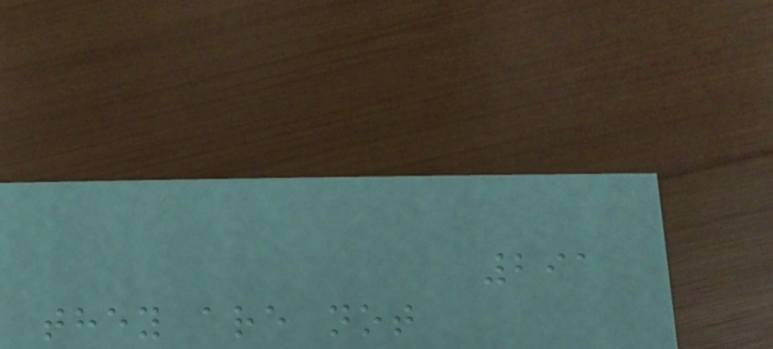291
they are not
